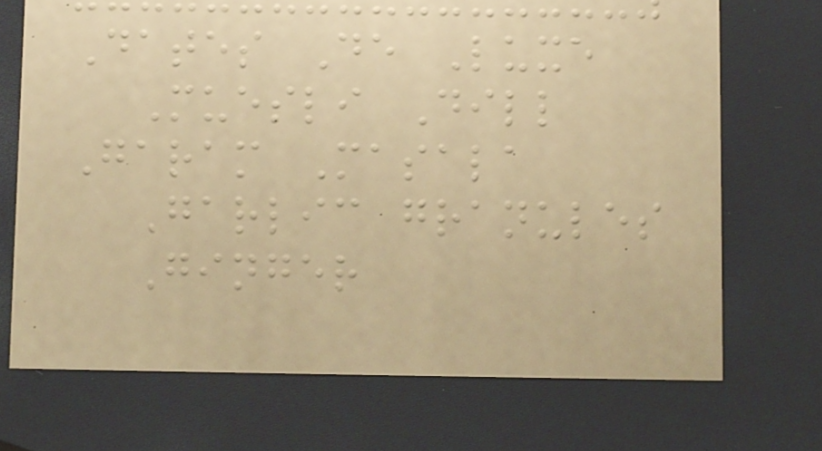Dates De Luxe
Muesli Dill
Garam Masala
Garlic granules
Ginger
